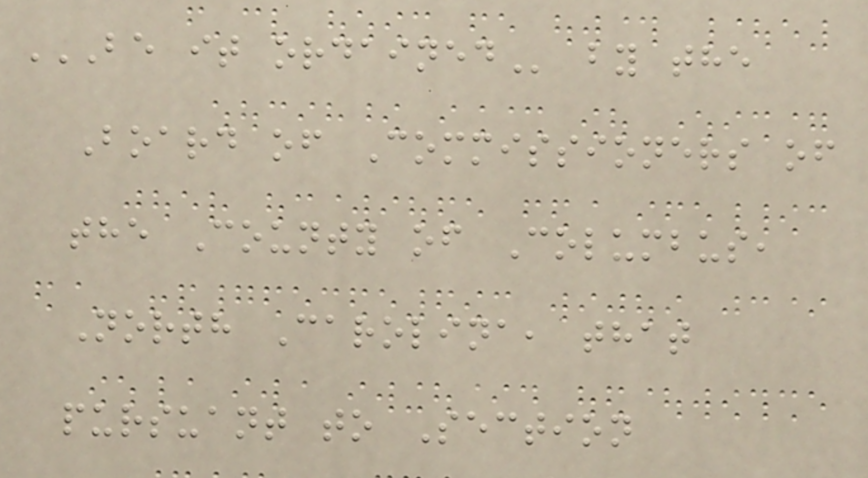BE IT ORDAINED by the
Board of Commissioners of
the County of Columbus,
North Carolina, that
pursuant to Section
